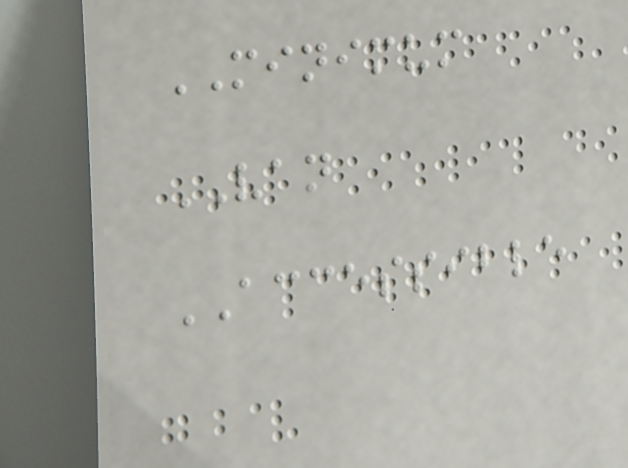MINIMUM
VAN
ACCESSIBLE
